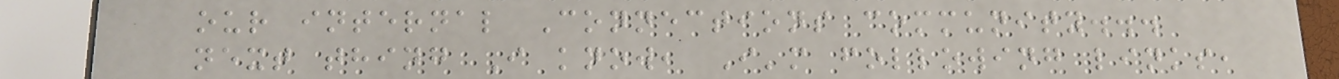our internal Connections community...
next thing I know, I'm following links,
